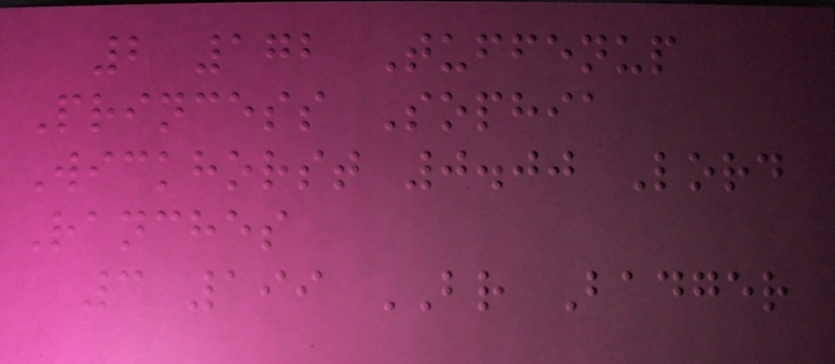2 172 Tuffenup
Princess Sophia
Wickhorst 0.00 Lord
Ranches
3 199 BR Badger
